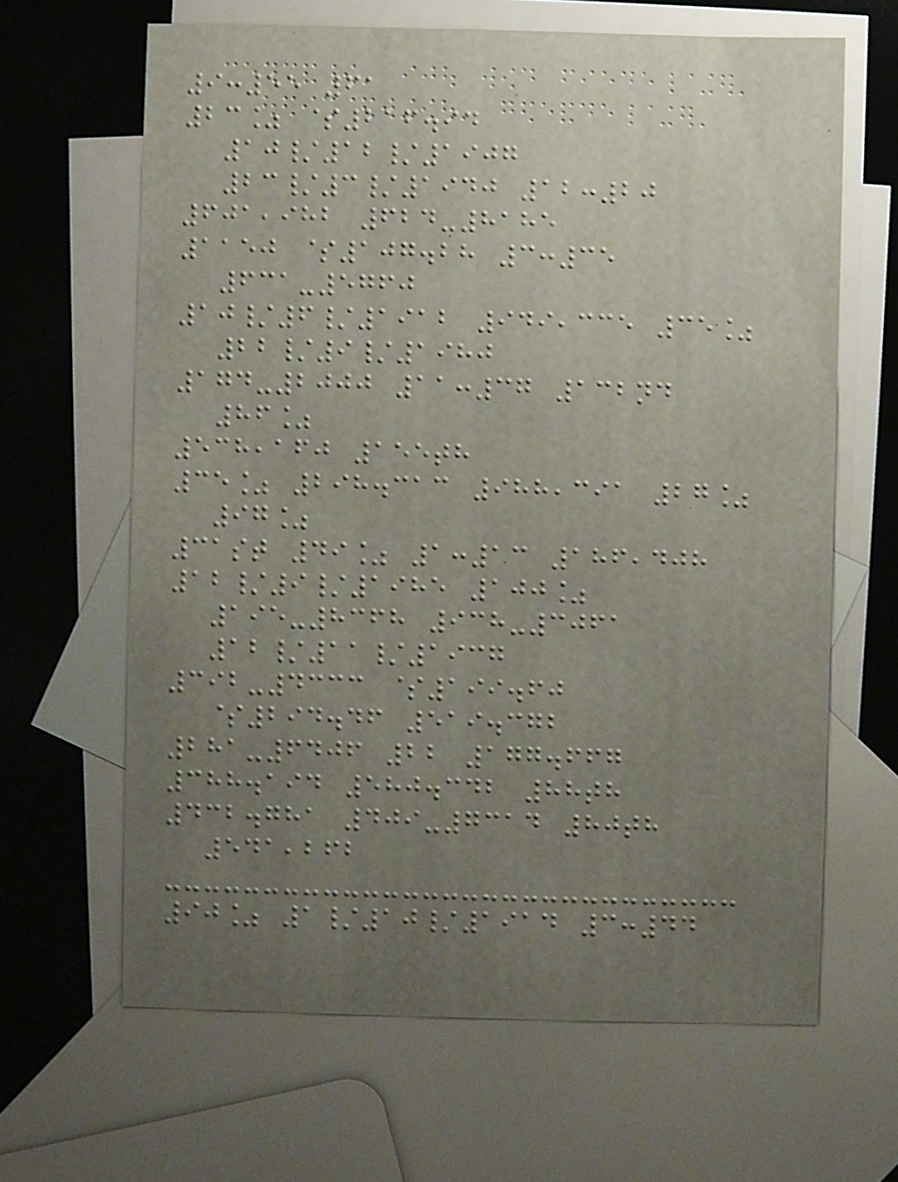9:55 61
23% $216.94
10/12/1907
23/3/1940 12:20
601,982 624-8185
1150 $107.28 3:35
631-5760
10/6/1912 949,335 35%
22/9/1980
174-2000 11:37 132nd
86%
538,160 155th
35% 298.313 988,391 27%
97%
31st 49% 1:13 186,408
12/9/1985 100%
195-8368 938-3061
12/11/1937
392-4333 $199.60
$294.46 519.372
281-6406 22 177.667
388.194 580.342 88th
432.781 409-7314 80th
541,262
90% 1/10/1914 3:44
